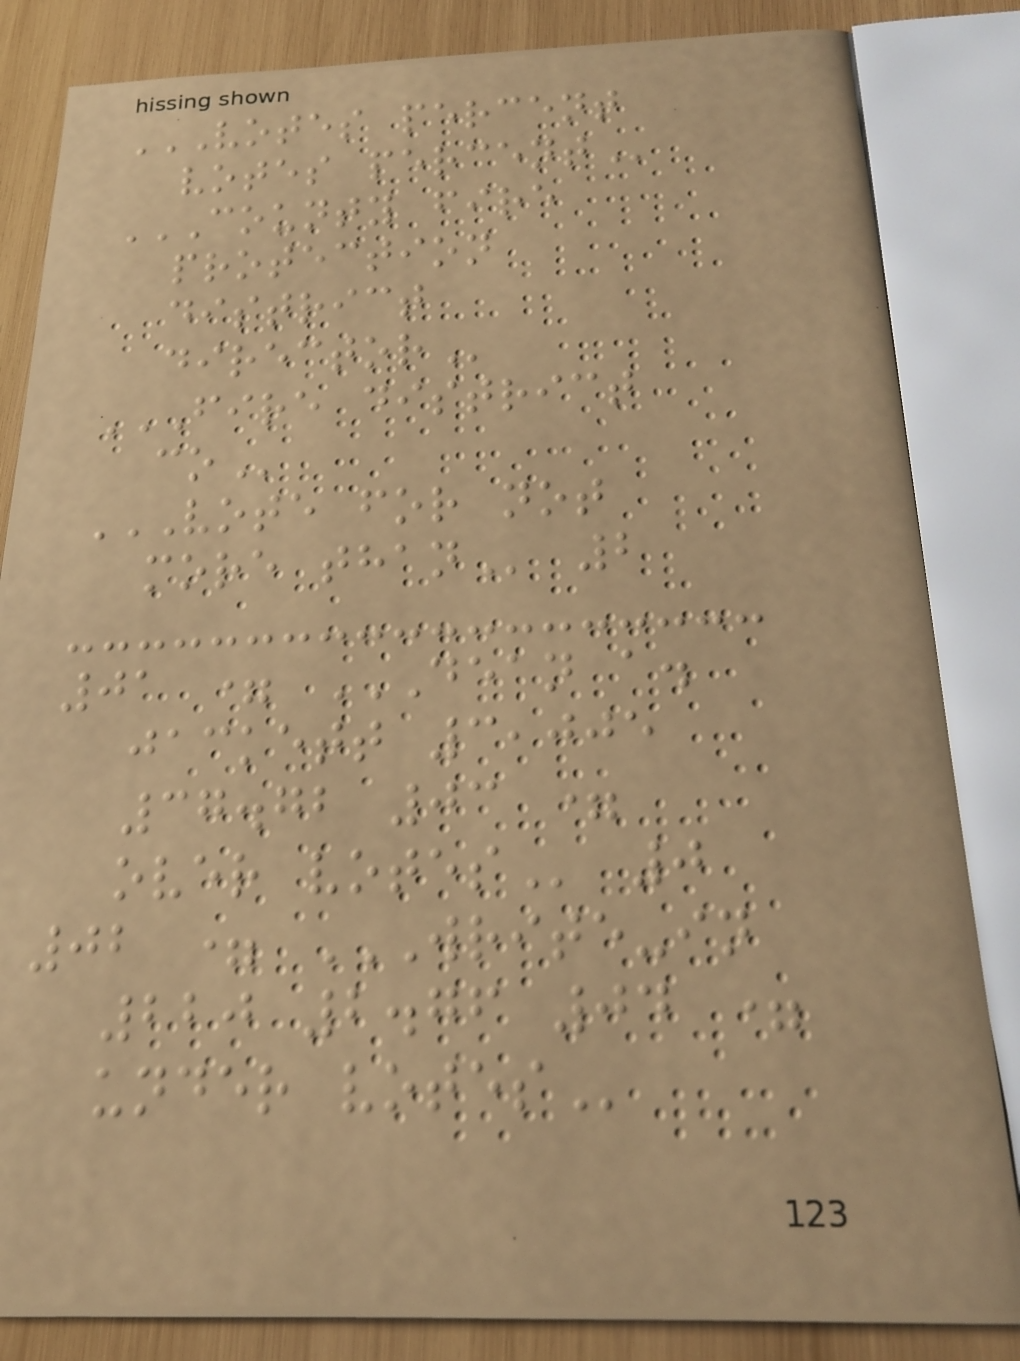VOTES PERCENT
VOTES PERCENT
COUNTY FIRE
PROTECTION
DISTRICT
DIRECTOR
FIRE DISTRICT
CO
VOTE FOR NOT
MORE THAN 2
01 = DEAN A.
JACKETT 3,005
37.72 03 =
OVER VOTES 0
02 = WRITE-IN
220 2.76 04 =
UNDER VOTES
